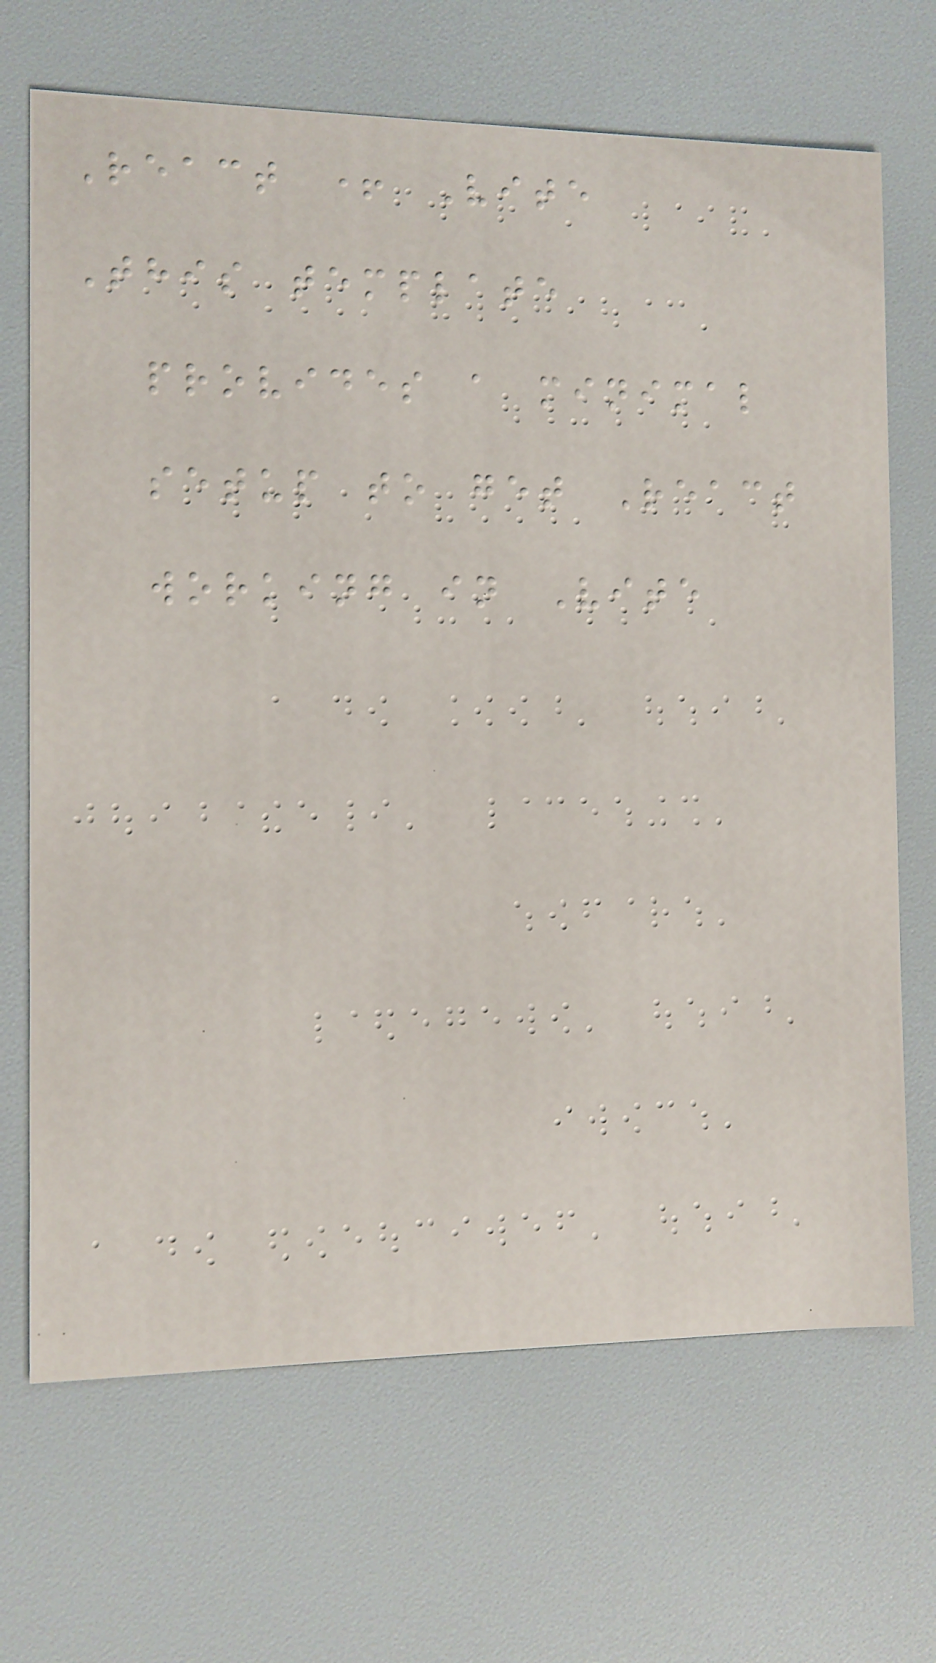React + Vite
This template
provides a minimal
setup to get React
working in Vite
